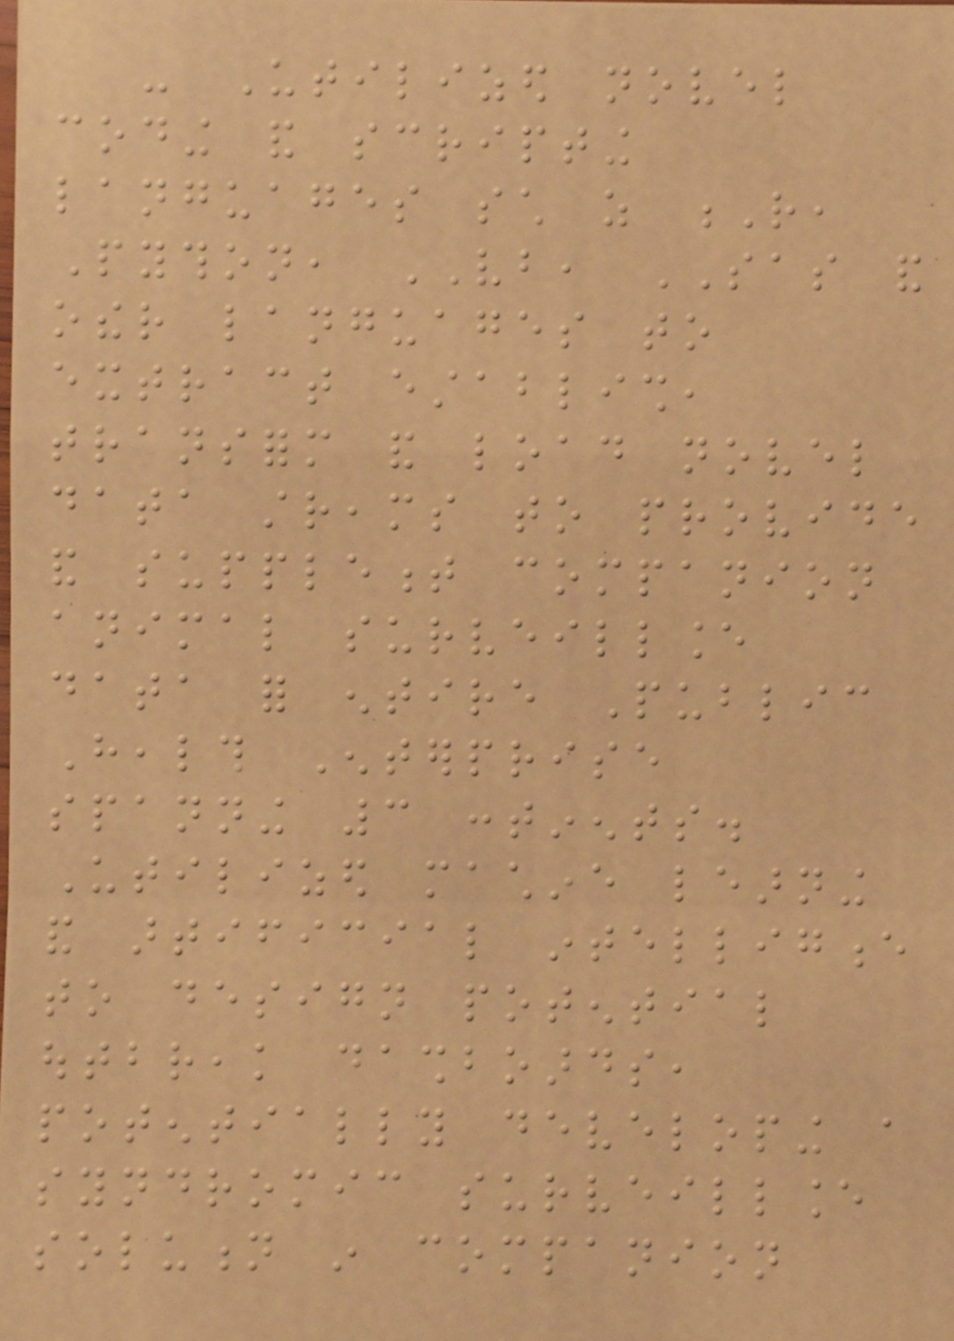- Utilized novel
coding and scripting
languages such as R,
Python, VB, SAS and
other languages to
extract establish,
transform and load novel
data streams to provide
and supplement companion
animal surveillance
data for entire Public
Health Enterprise
spanning 3 continents.
Utilized machine learning
and artificial intelligence
to design potential
outbreak dashboards,
potentially developing a
syndromic surveillance
solution in companion
